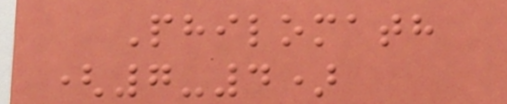Philomath
(7-4)
